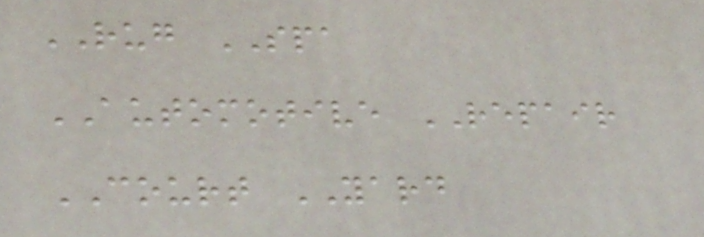RUG SPA
AUTOMOTIVE REPAIR
COURT YARD
